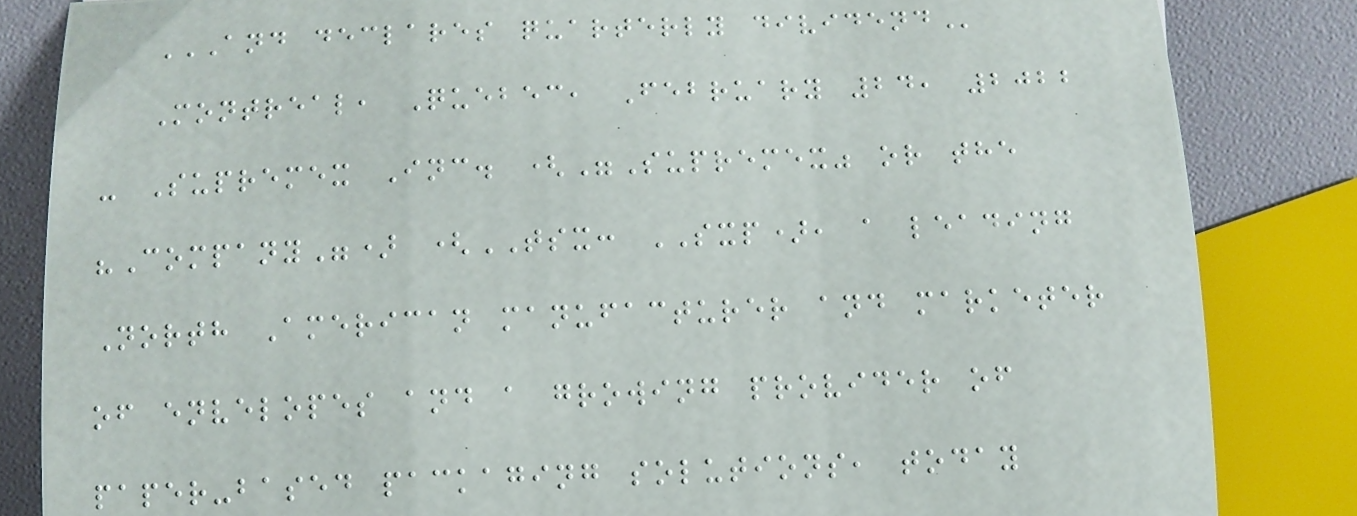AND DECLARES QUARTERLY DIVIDEND
Montreal, Quebec, February 24, 2022
- Supremex Inc. ("Supremex" or the
"Company") (TSX: SXP), a leading
North American manufacturer and marketer
of envelopes and a growing provider of
paper-based packaging solutions, today
